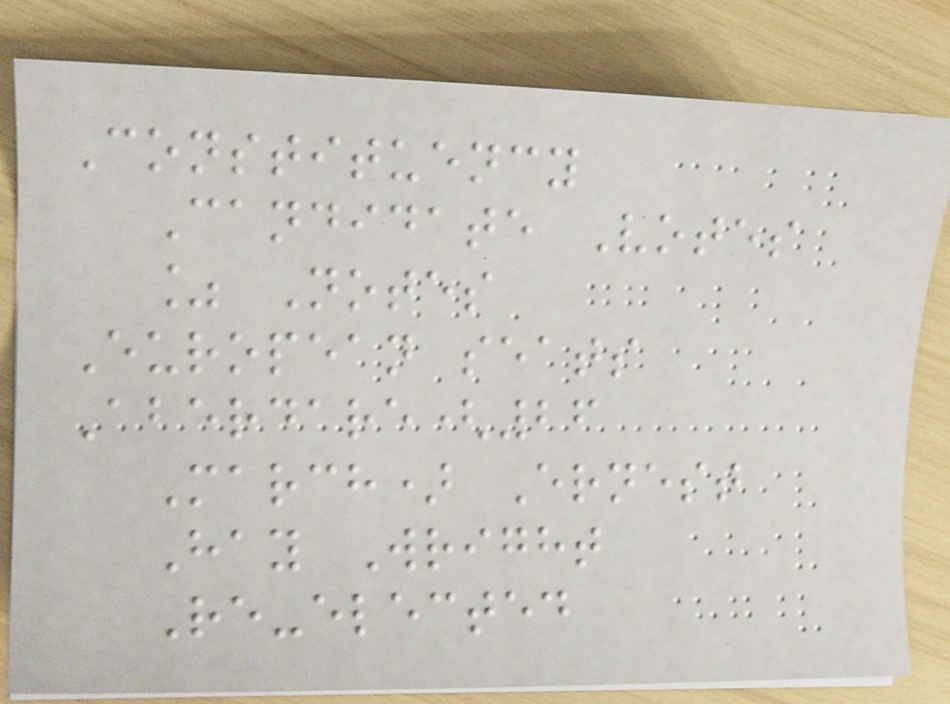Constituency
Candidate Votes
% Notes
European seats
Aberdare(26
March) Ernest
Hay Wright
Re-elected
